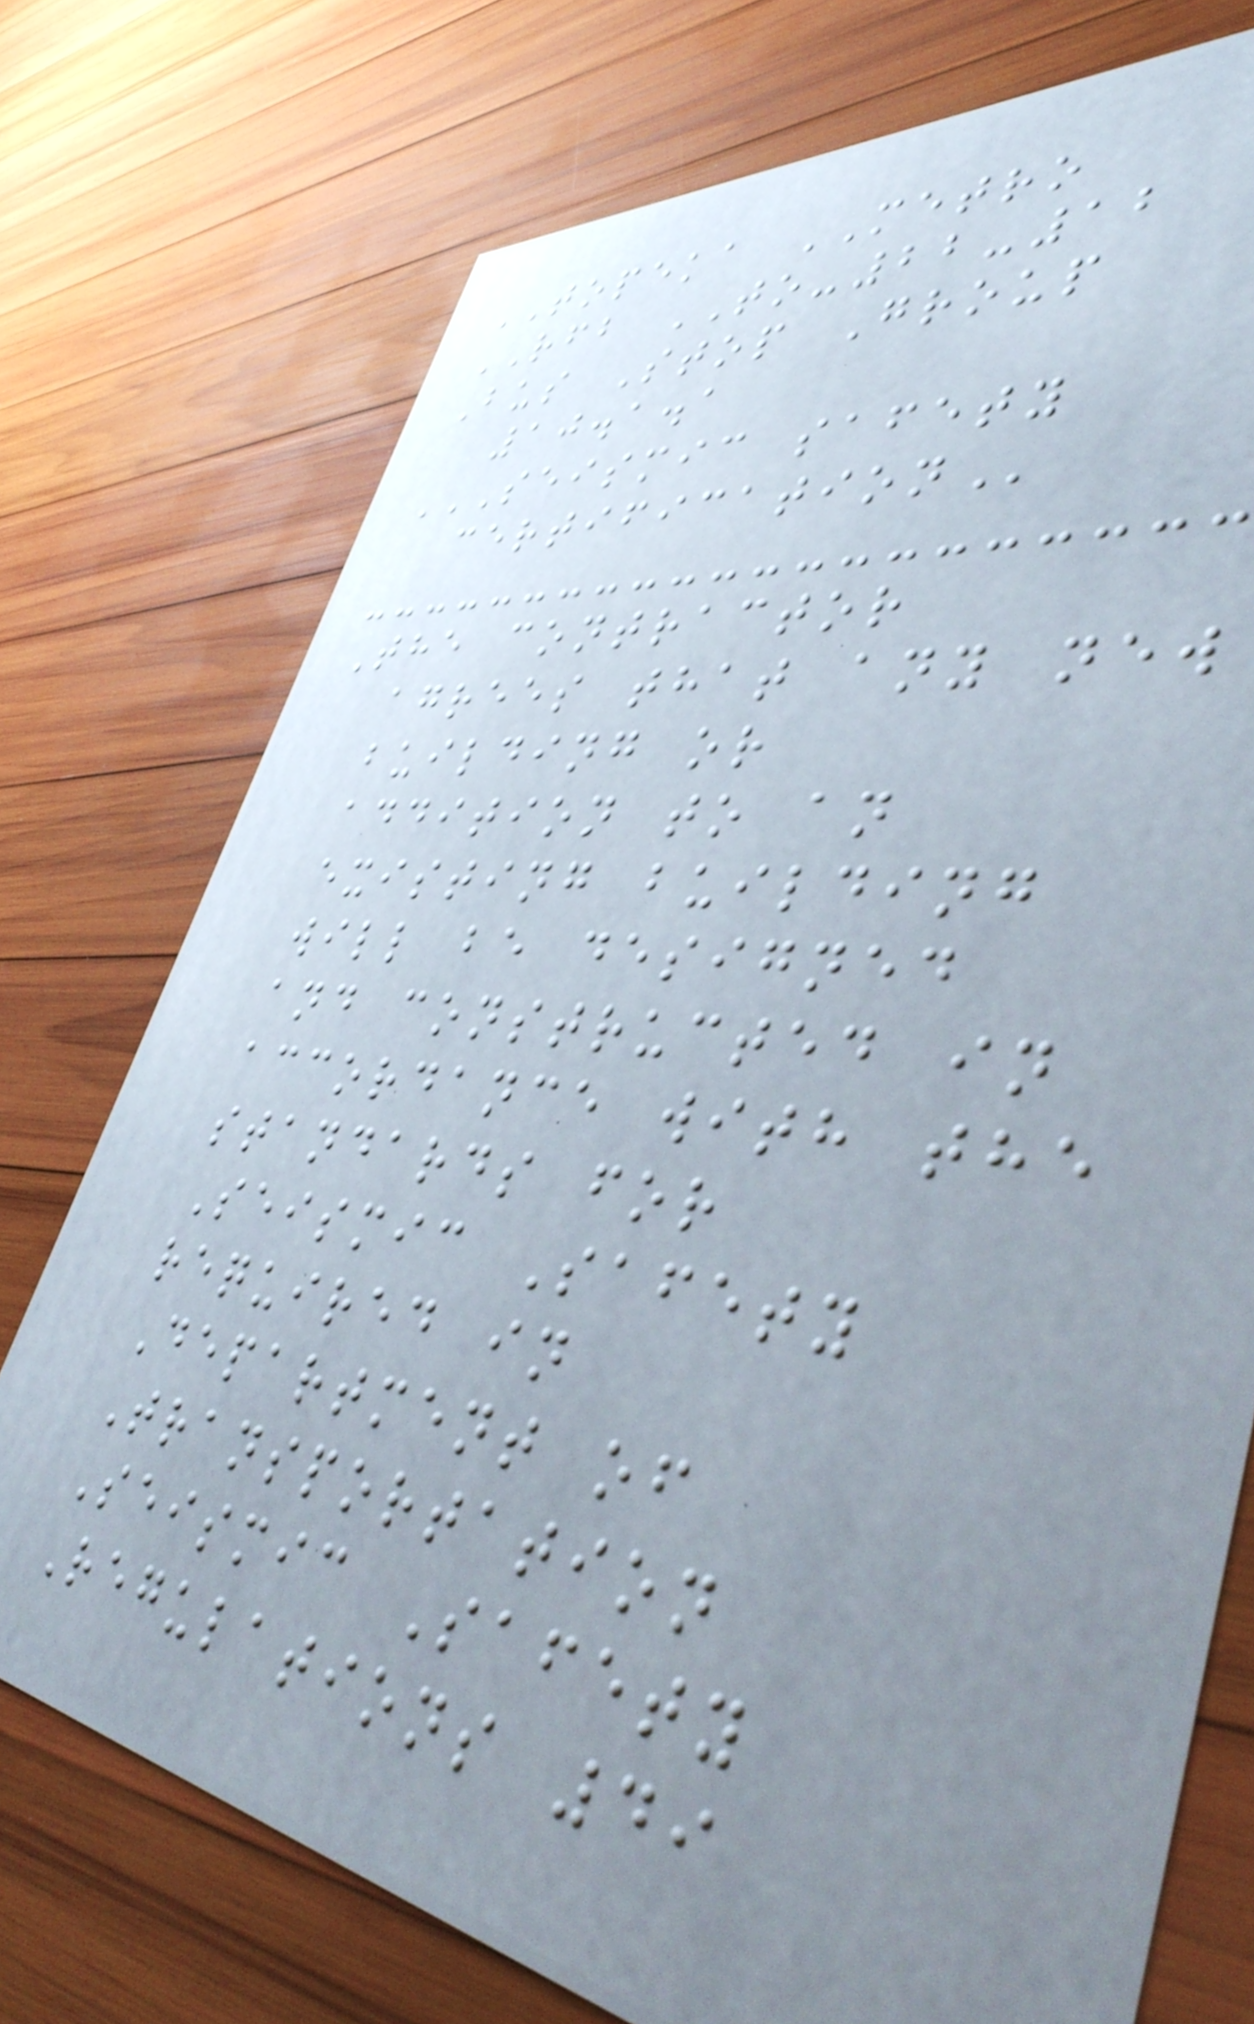TOPEKA METRO
RFB TO-22-12
Bus Stop Group
10.1.1
SEISMIC SAFETY
CERTIFICATION
The contractor
agrees that any new
building or
addition to an
existing building
will be designed
and constructed in
accordance with the
standards for
Seismic Safety
required in
Department of
Transportation
Seismic Safety
Regulations 49
